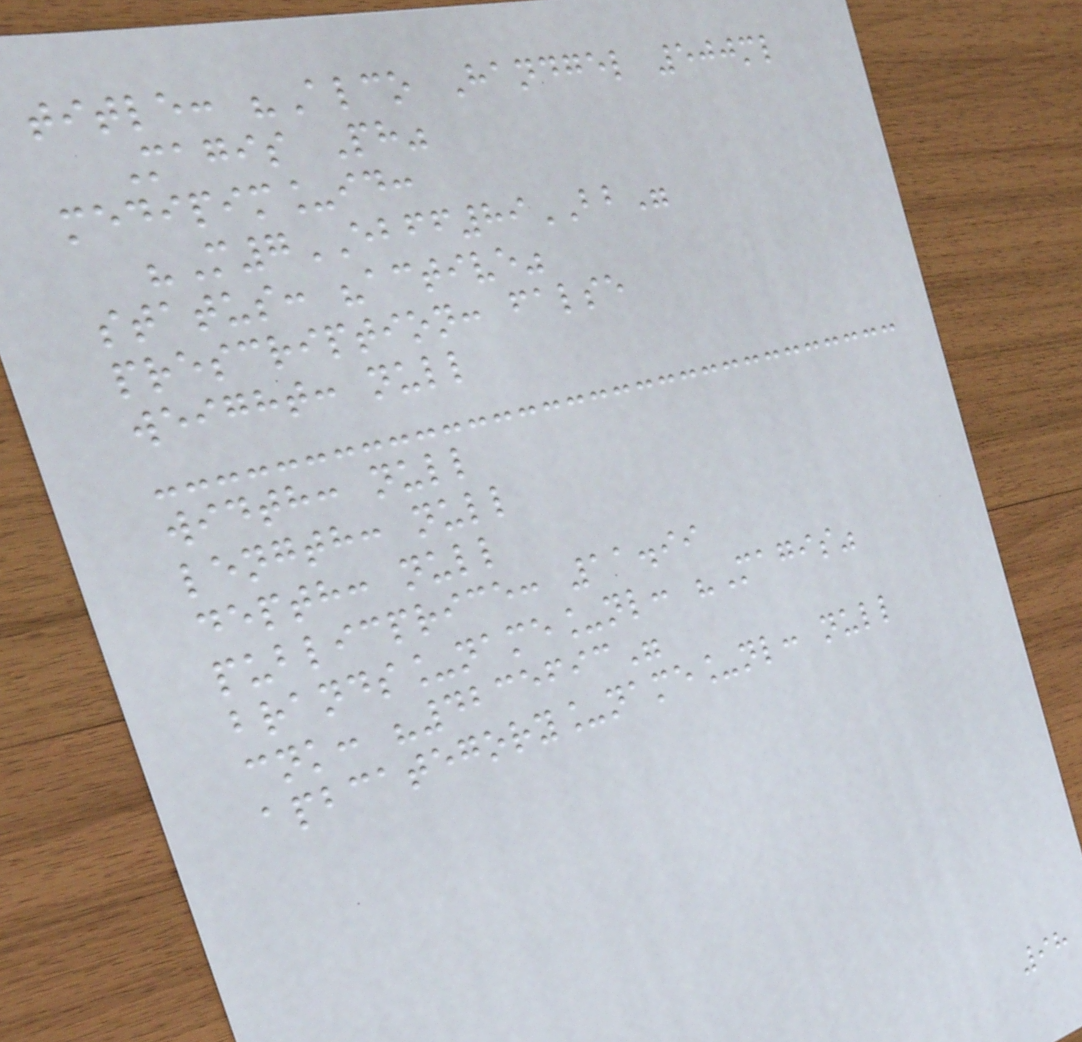title: "Alco Handgel 500ml
Magis Ph"
medipim_id:
"M7EBFF89BB"
status: "active"
prescription: false
weight: null
width: null
length: null
depth: null
publicprice: 11.99
brands_name_nl: "Magis"
cnk: "4235693"
apbcategory_name_nl: null
98
